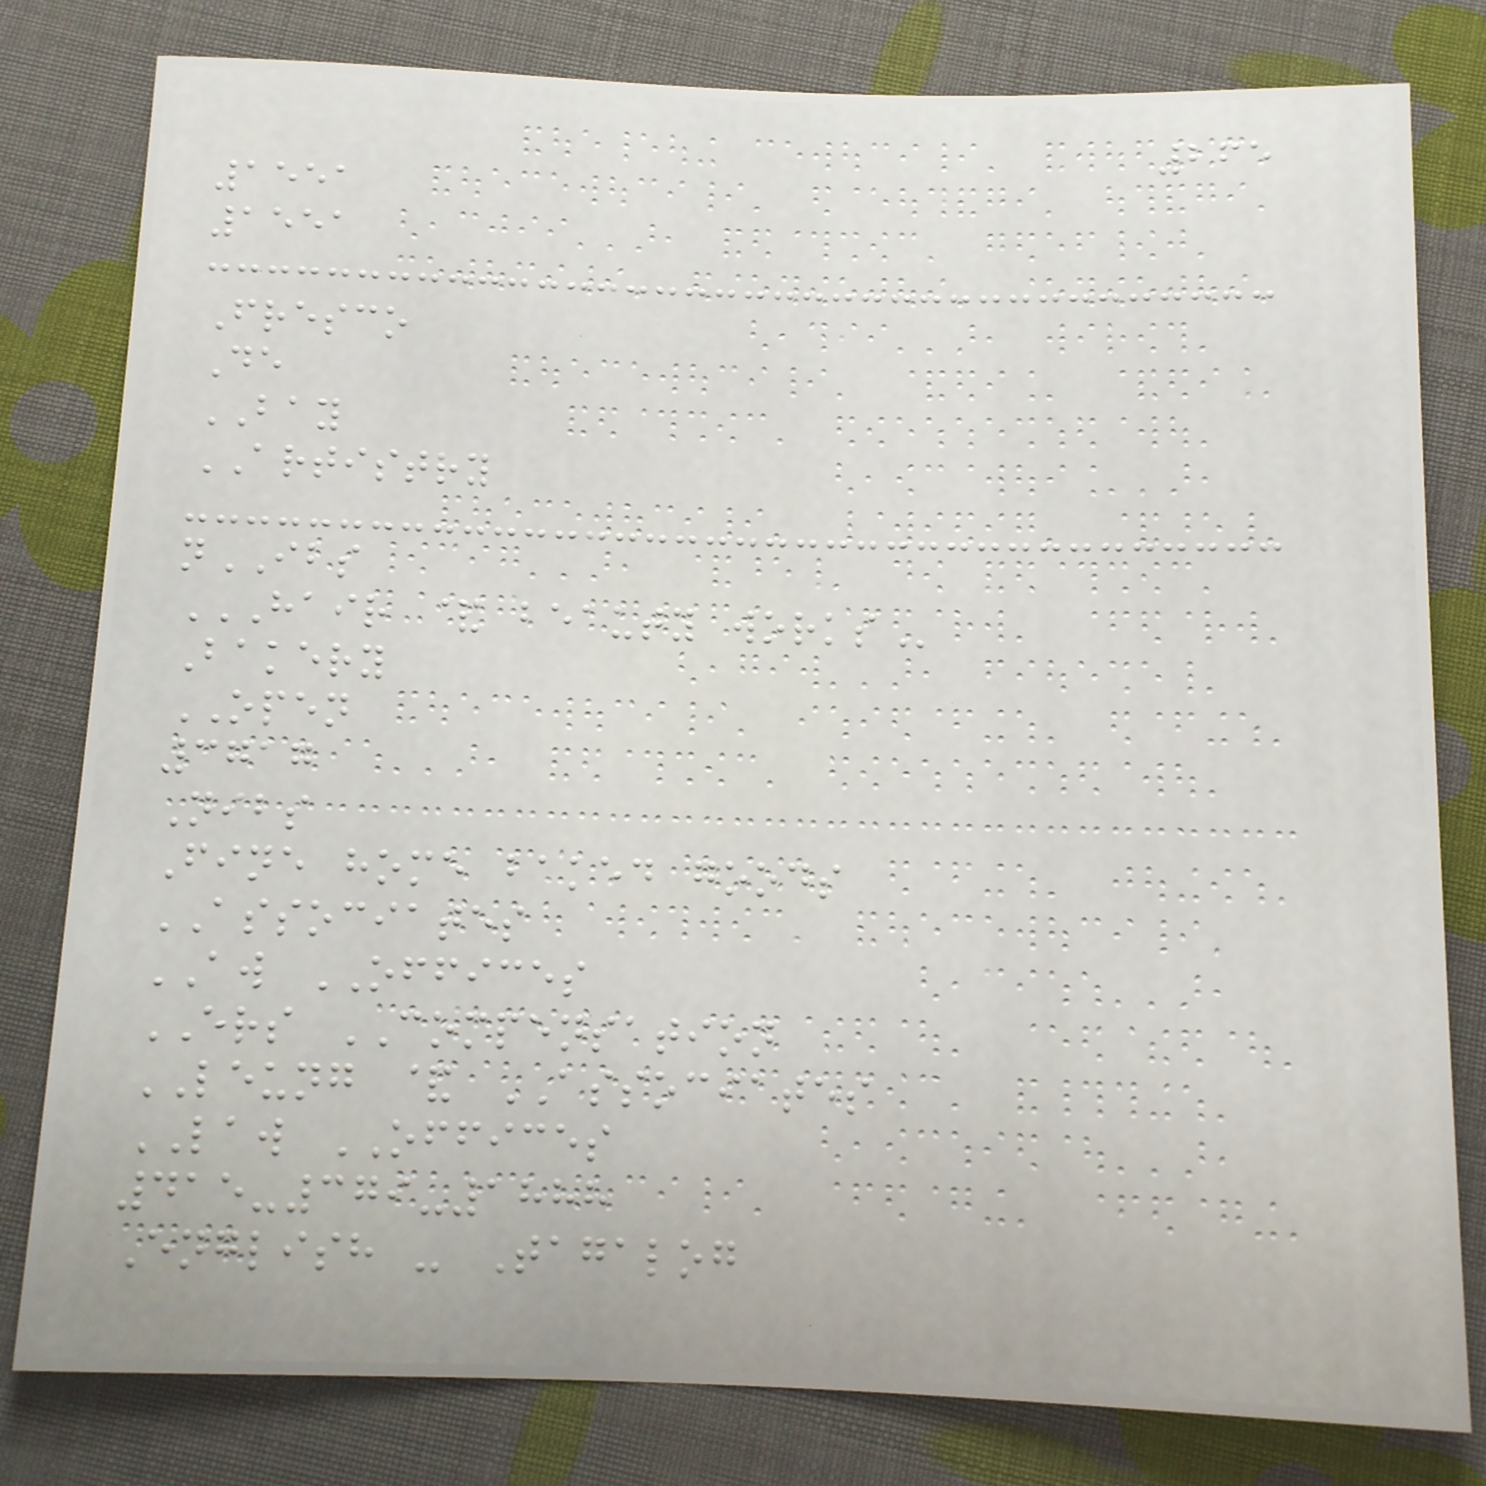265
1551
1551
Fresco
De
BAY
ARTISTRY
nIBS
HAIR & BEAUTY WORKS
Bakery
OPEN
3717
Nibs
Fine home baked goods
ASSOCIATES
AW OFFICES
ERS COMPENSATION
LEUNG & ASSOCIATES
LAW OFFICES
415-379-1888
English - Tagalog
